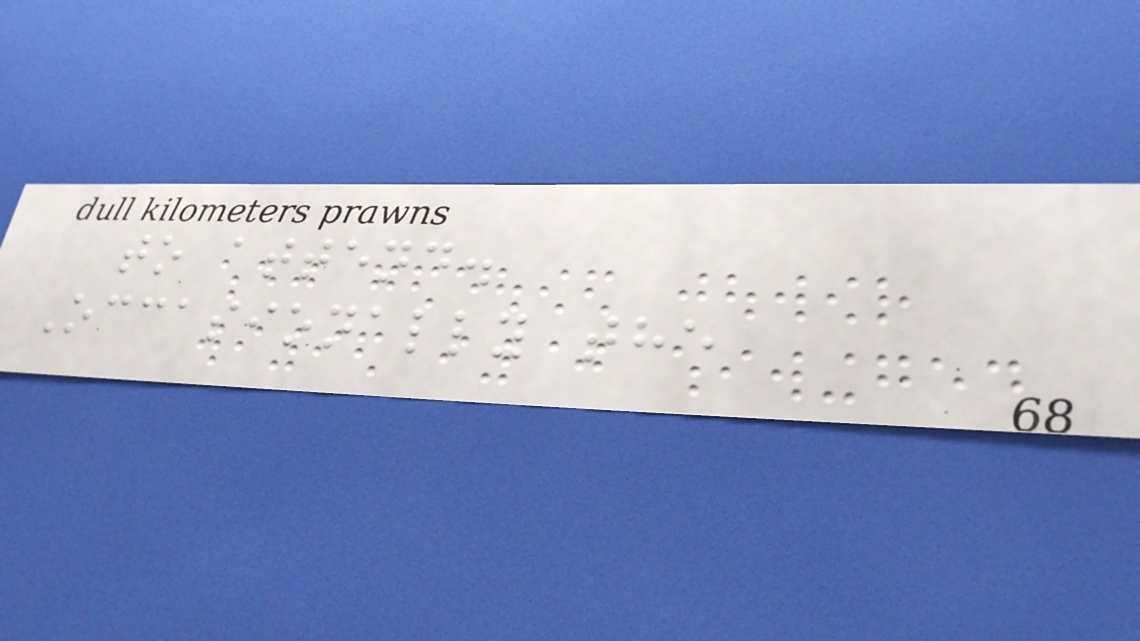to attend.
Occasionally the
